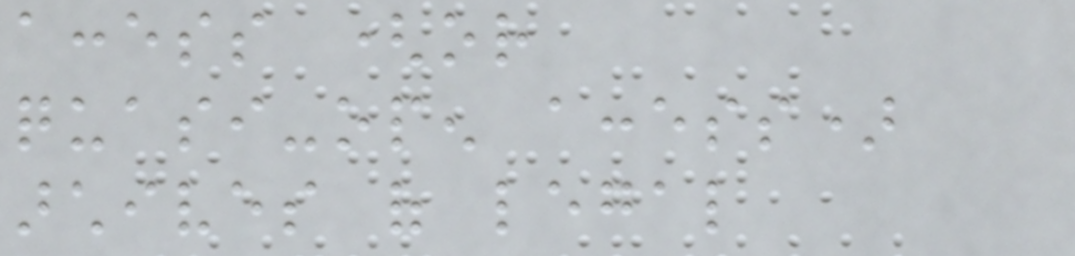access (or
quasi-open access)
archives of legal
